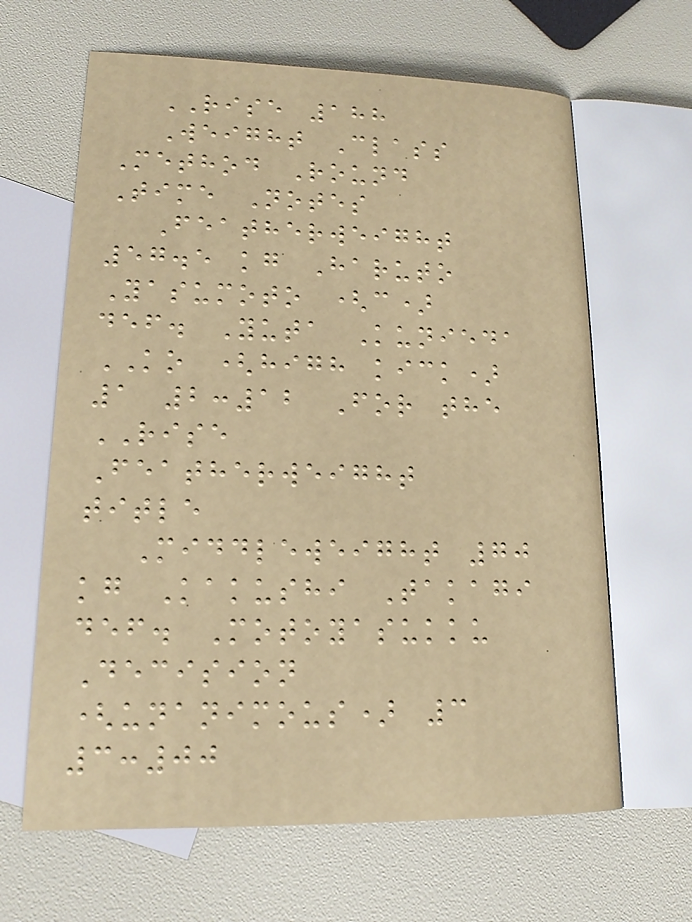RISE 188
Weight Class
Method Round
Time Notes
Featherweight
57.5 kg Haruto
Yasumoto (c)
def. Yuta Kunieda
KO (high kick)
1 2:12 For the
RISE
Featherweight
title
Middleweight 70
kg Kakushi Takagi
def. Motoyasukku
Decision
(unanimous) 3
3:00
